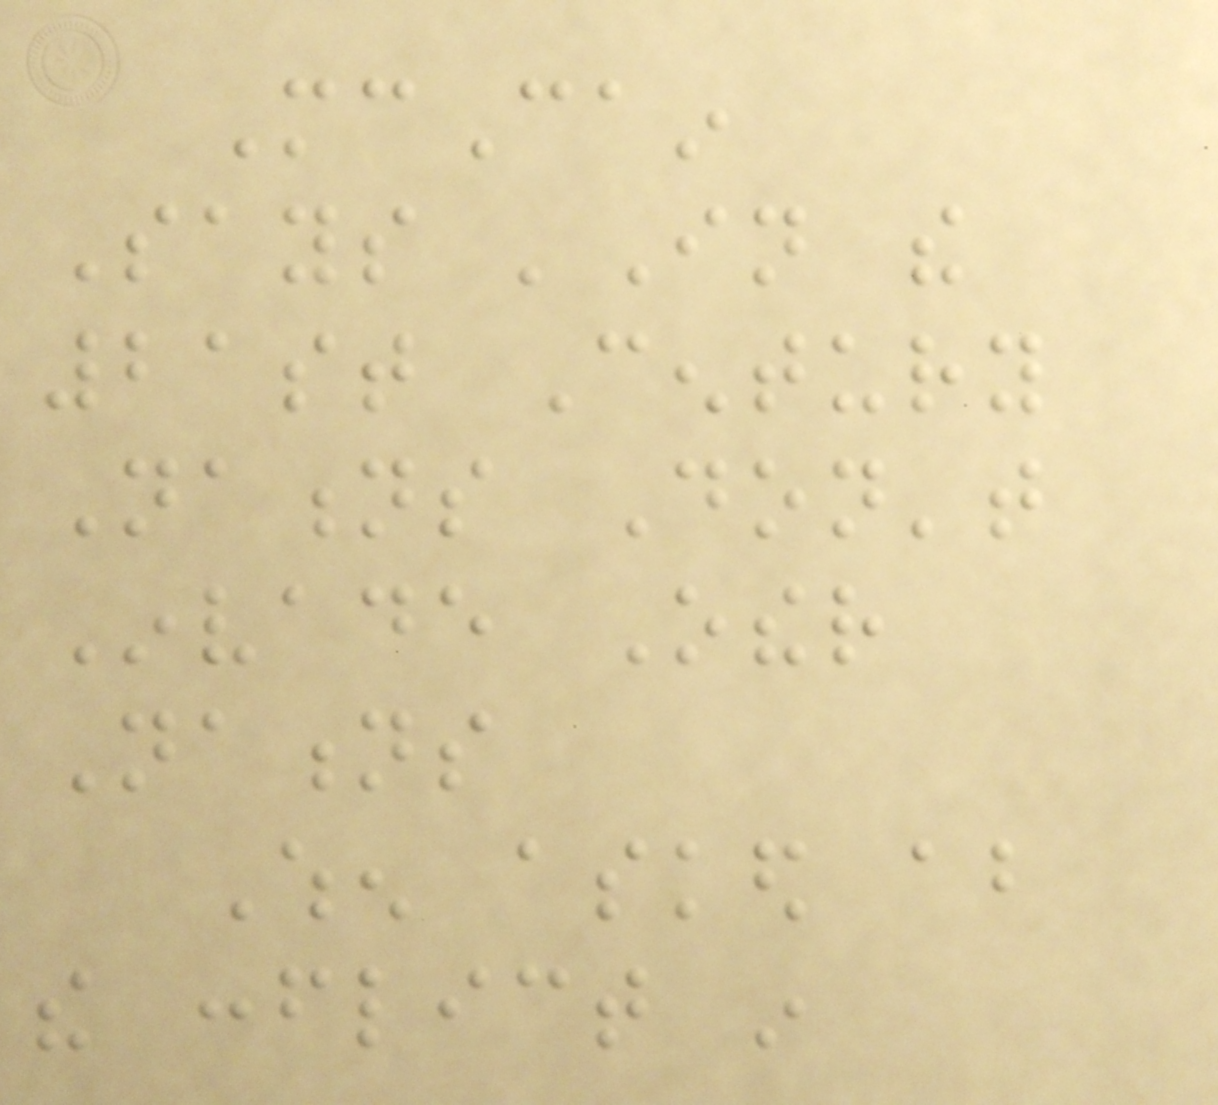McCain
Says 'In the
21st Century
Nations Don't
Invade Other
Nations
When asked about
the conflict in
